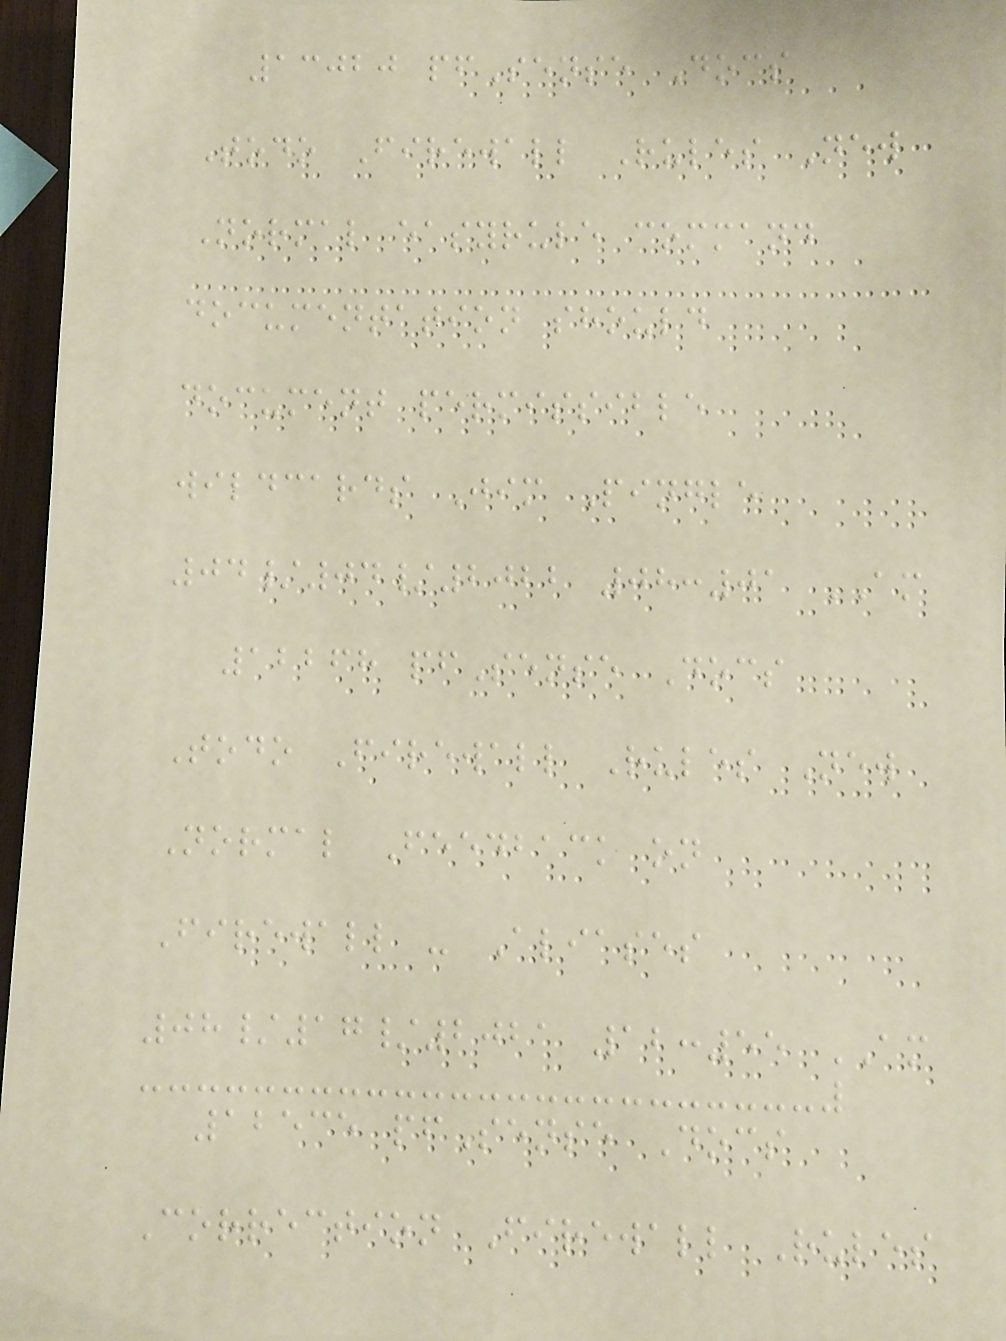13020 pfSense Docs
Todo Firewall Rules New
Normal easyrule command
documentation should
document permissible
wildcards Jim Pingle
04/04/2022 08:01 AM
12268 pfSense Docs
Todo Firewall Rules New
Normal Feedback on
Firewall - Aliases
08/17/2021 12:55 AM
12535 pfSense Docs
Correction Firewall Rules
